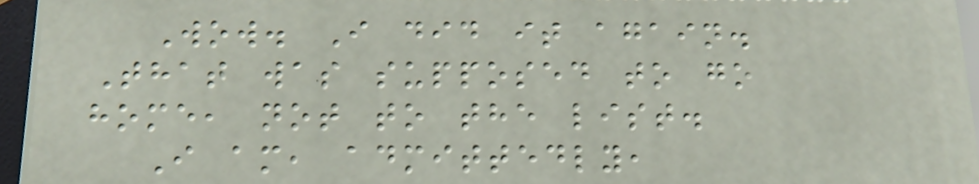Wow. I did it again.
That was supposed to go
home, not to the list.
I am, admittedly,
